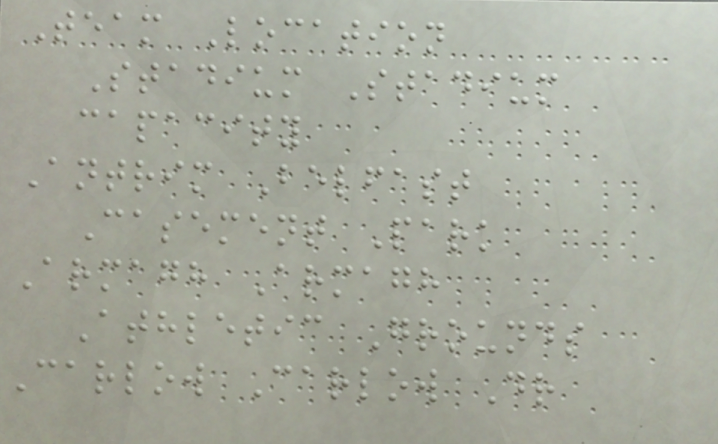Team Location
Stadium Stadium
capacity
Antrim Belfast
Casement Park
Armagh Armagh
Athletic Grounds
Carlow Carlow Dr
